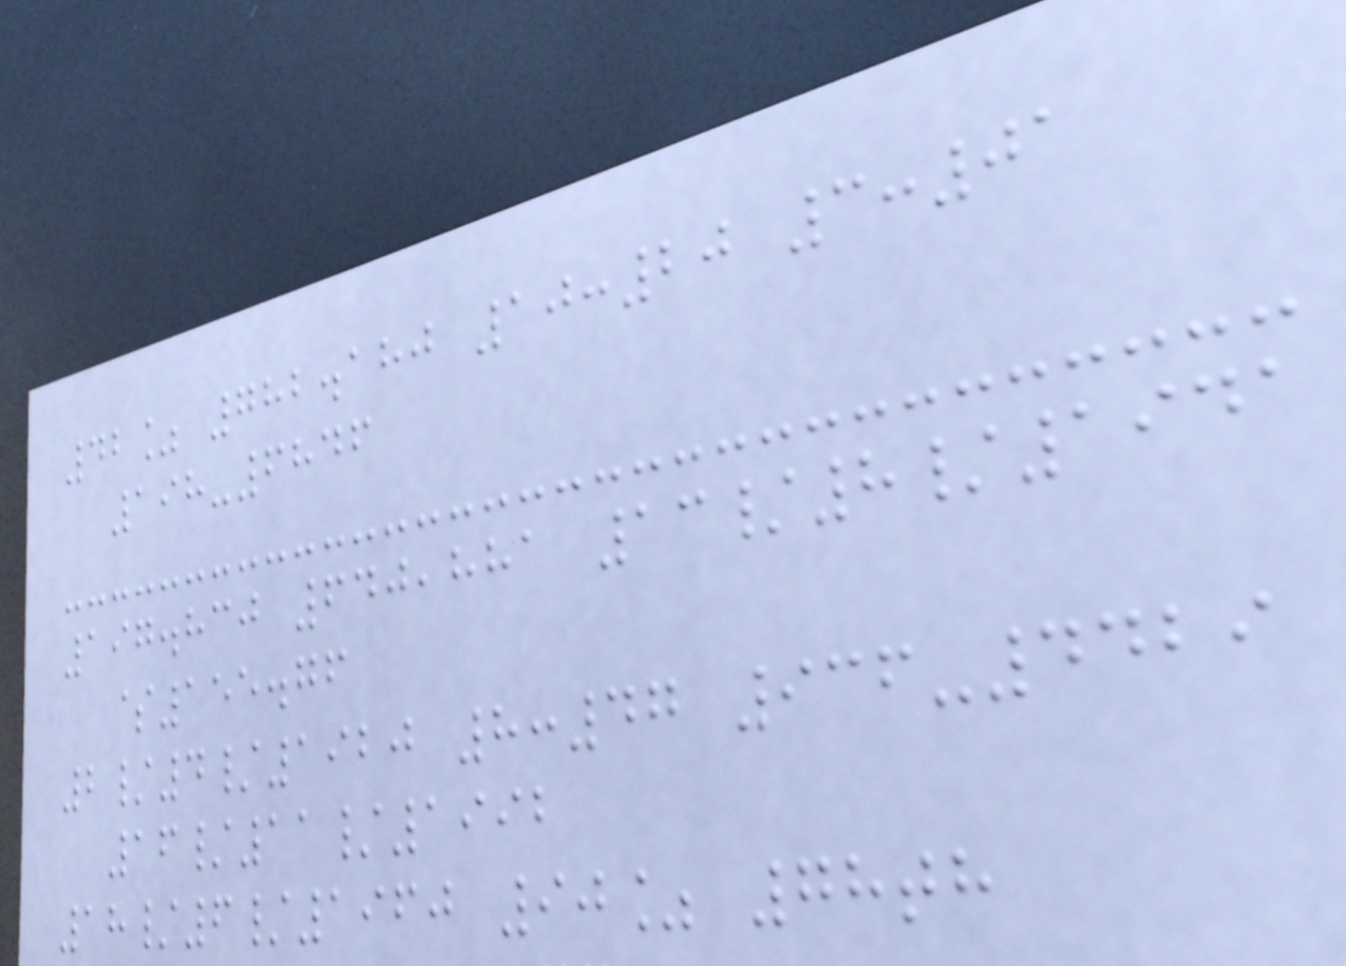42% 782.180 10:20 3:01
198-6846
197.830 640,881 13/8/1941
$155.76
2/4/1920 8:47 936-4429
16/11/1992
18/6/1960 90% 78th
